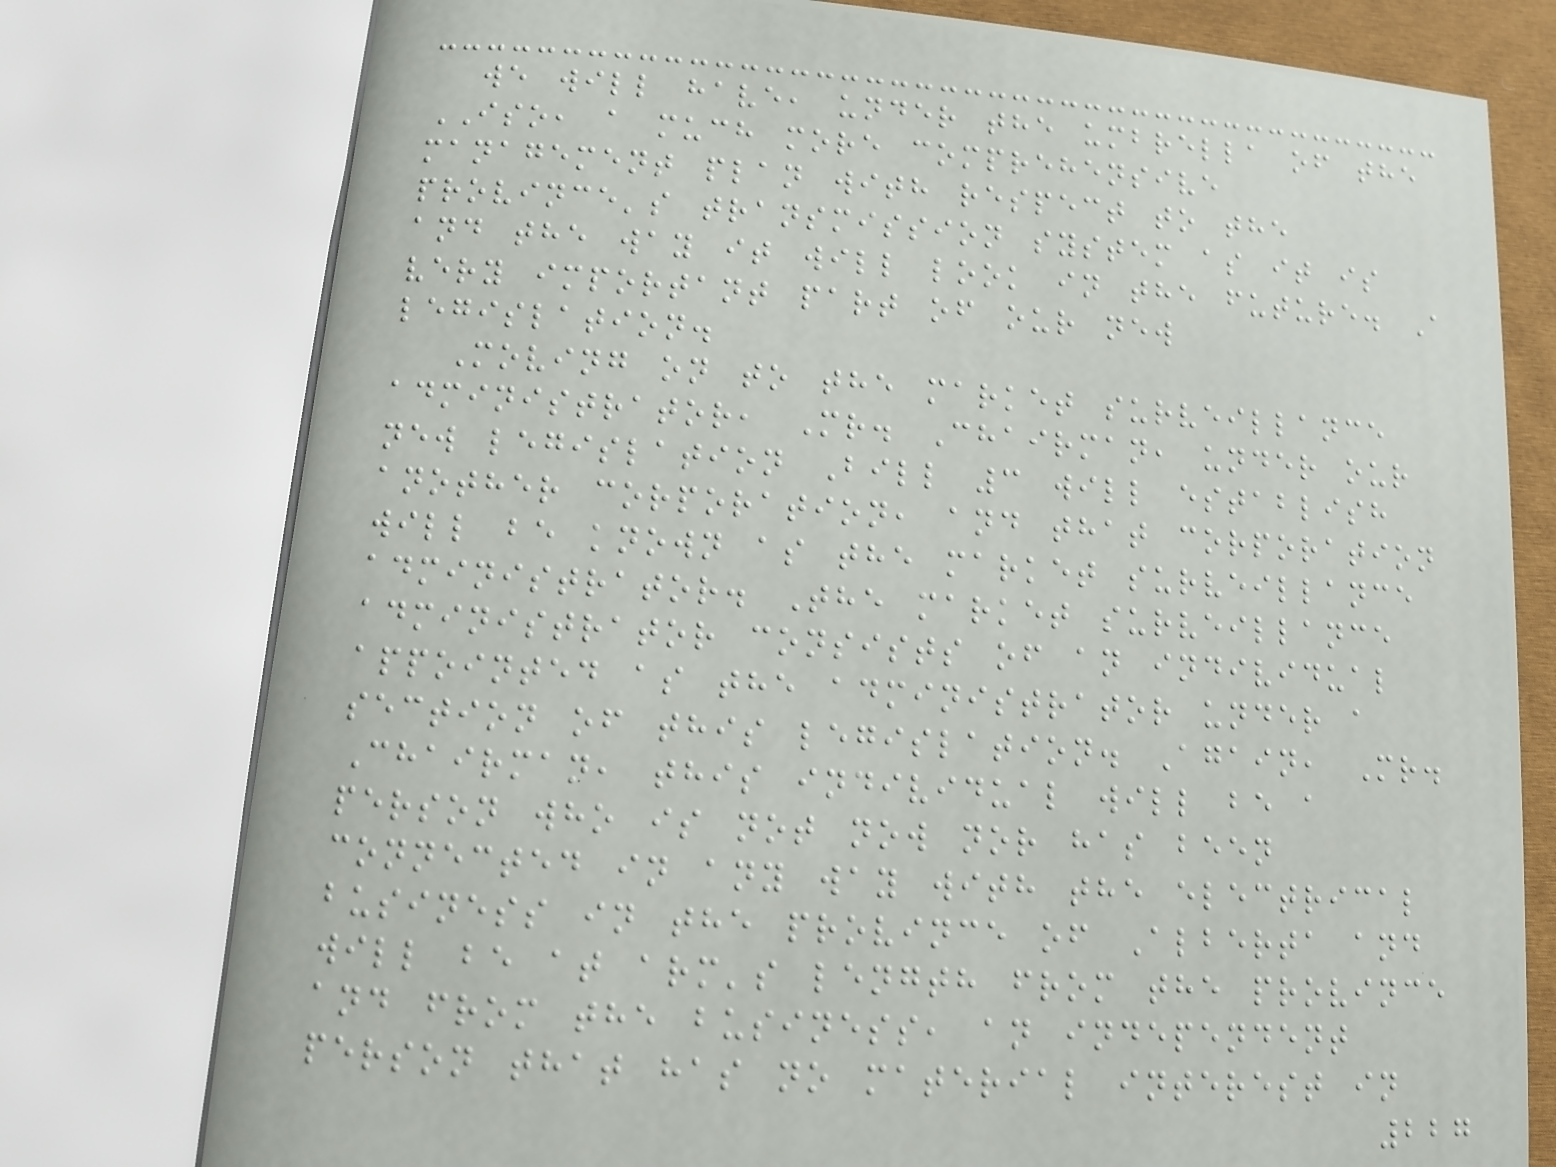we will have, under the umbrella of the
ISO, a much more comprehensive
management plan with respect to the
province's transmission system as it is
and the way it will look in the future. A
very important part of our new
legislation.
Moving on to the market surveillance
administrator, Mr. Chairman, under our
new legislation Bill 3 will establish
another corporation, and that corporation
will be known as the market surveillance
administrator. The market surveillance
administrator consists of an individual
appointed as the administrator under a
section of this legislation. Again, Mr.
Chairman, this individual will be a
person who is not now nor has been
connected in any way with the electrical
business in the province of Alberta and
will be at arm's length from the province
and from the business, an independent
person that has no material interest in
227
